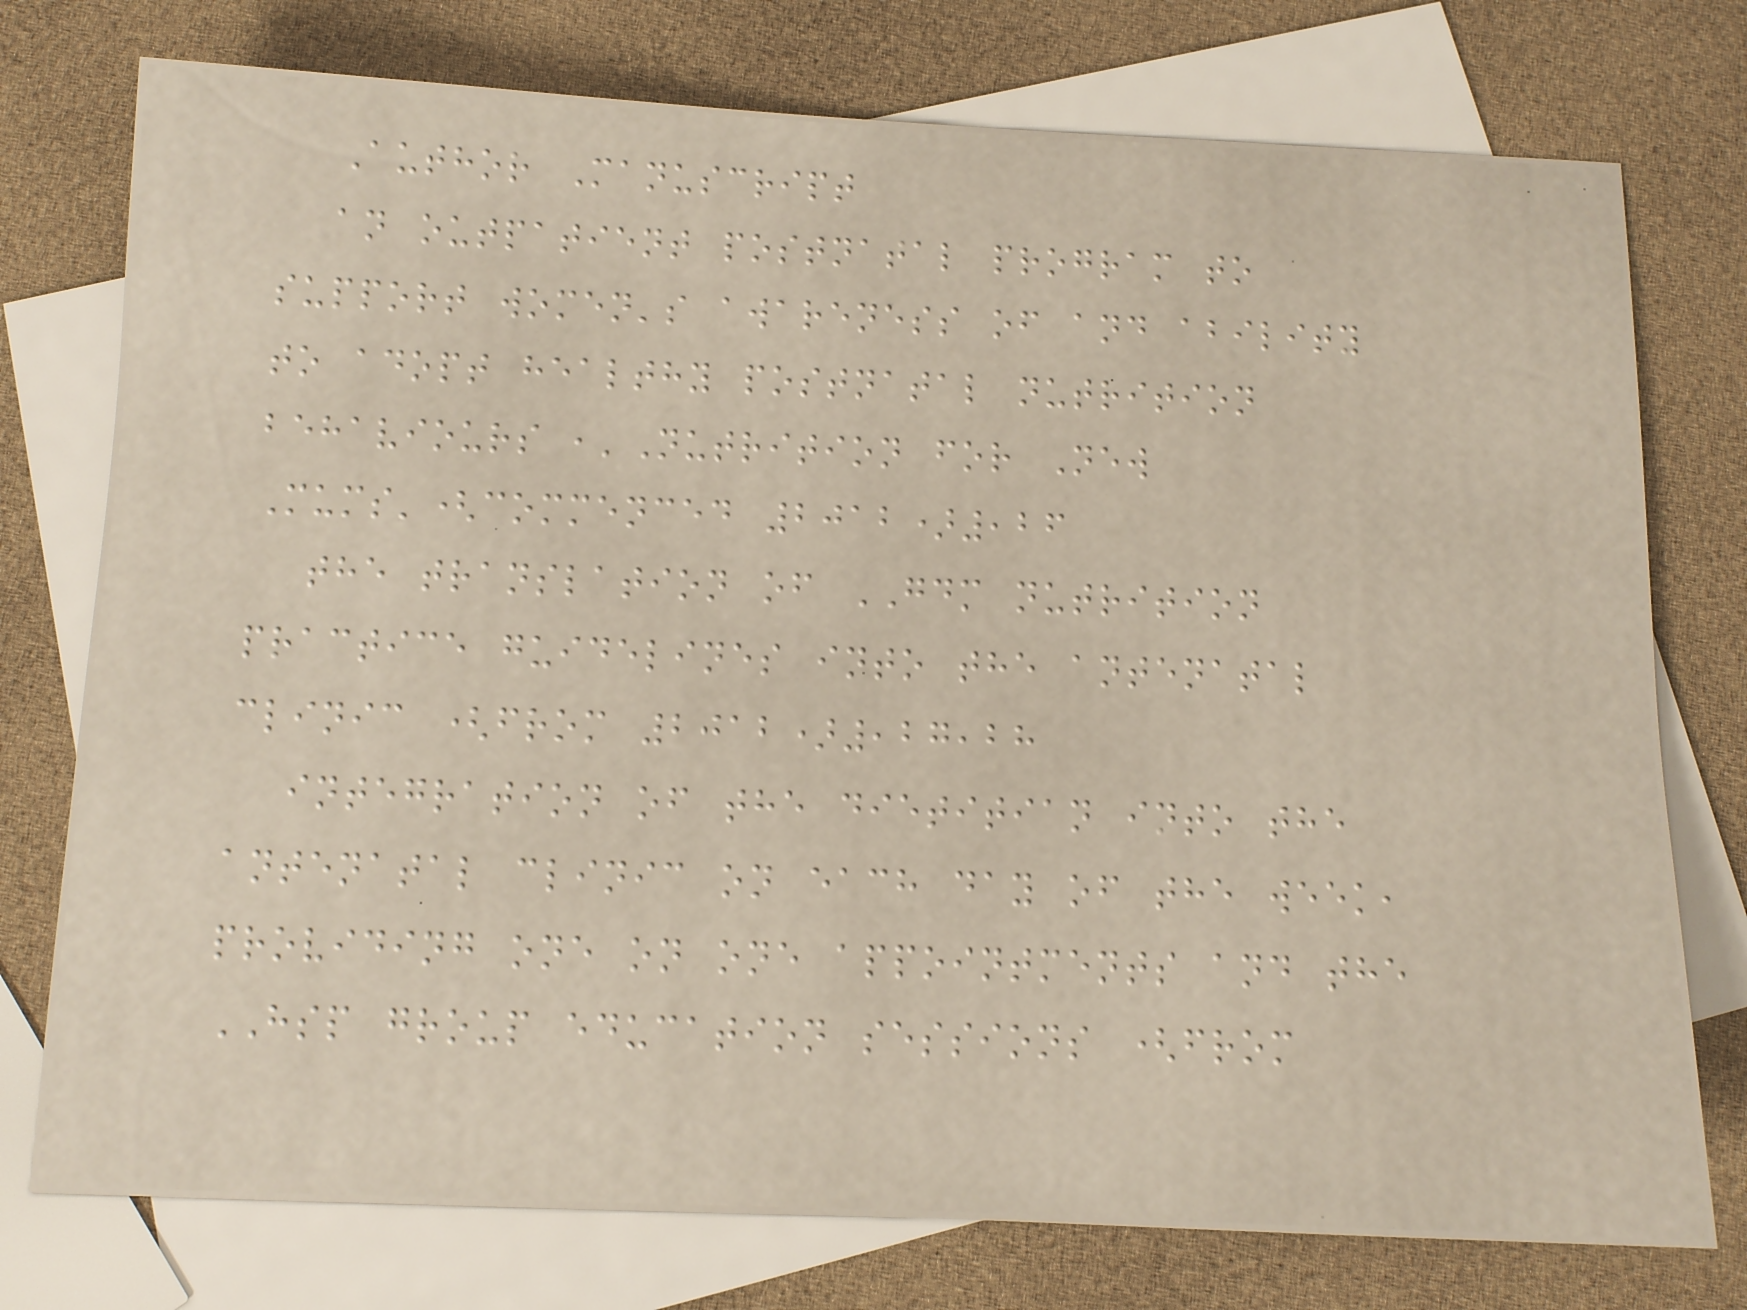Author Manuscript
an outpatient postnatal program to
support women's awareness of and ability
to adopt healthy postnatal nutrition
behaviours ,'Nutrition for New
Mums'(commenced 2012),26
the translation of GDM nutrition
practice guidelines into the antenatal
clinic (from 2012),27,28
integration of the dietitian into the
antenatal clinic on each day of the week,
providing one on one appointments and the
HSP group education sessions (from
